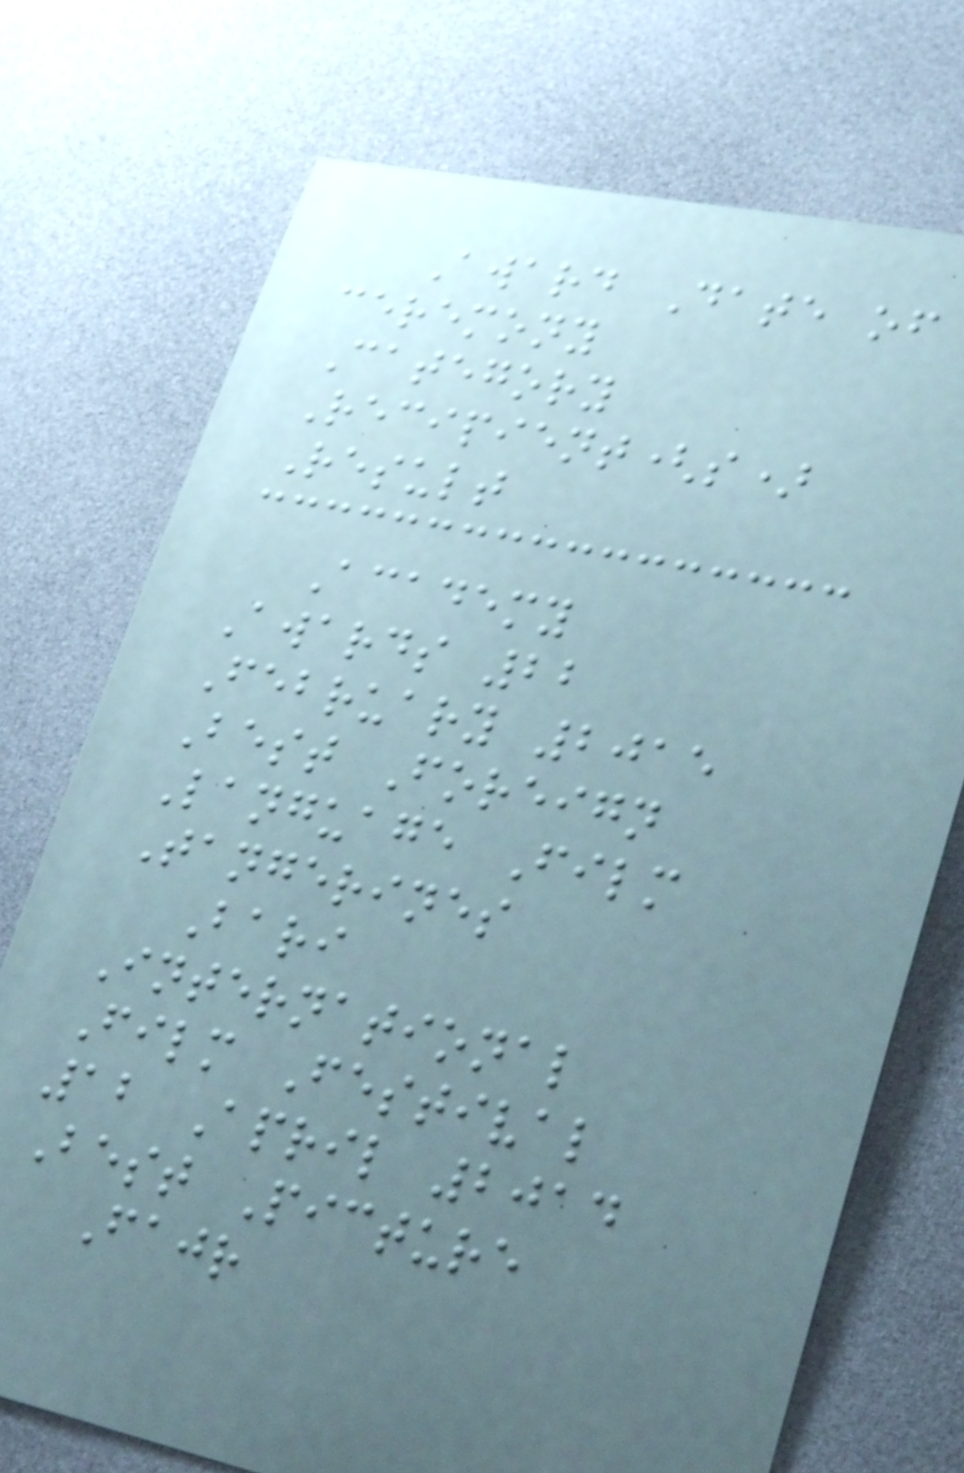Award Date of
ceremony
Category
Recipient(s)
Result
Academy
Awards 22
February 2015
Best Foreign
Language Film
Tangerines
Bari
International
Film Festival
12 April 2014
Best Picture
Fajr
